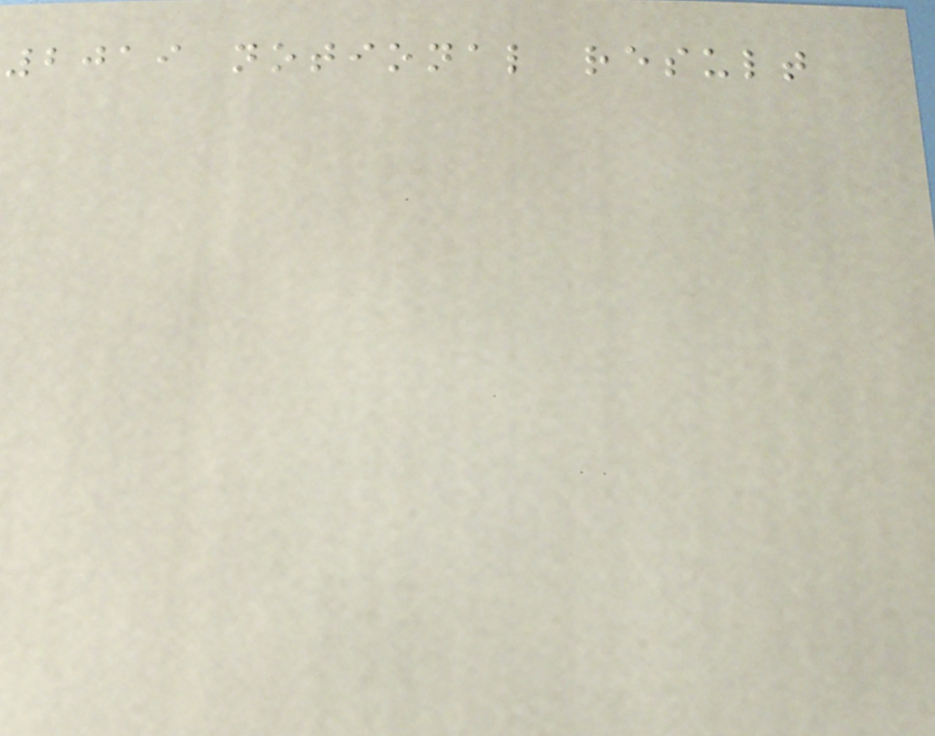2019 notional result
